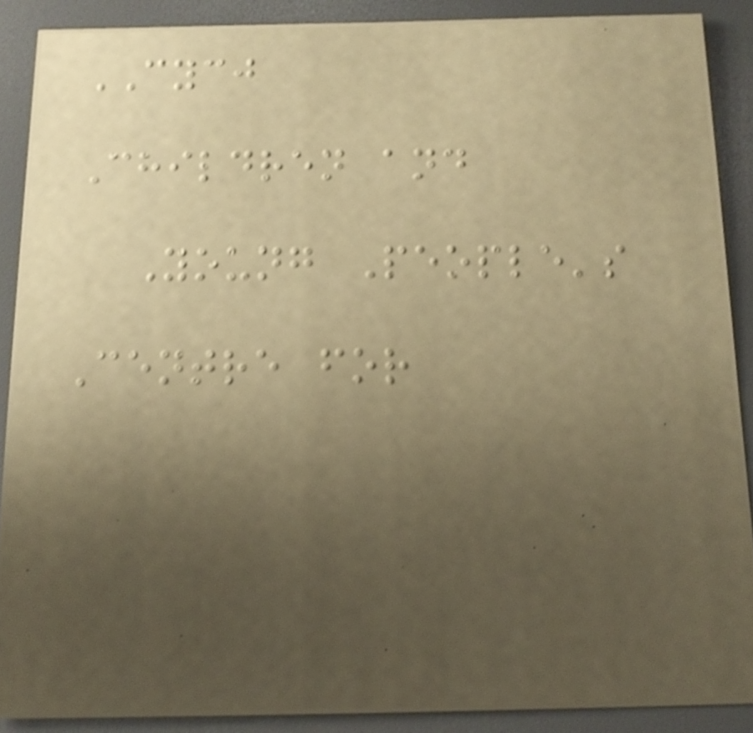CYCJ
Children and
Young People's
Centre for
